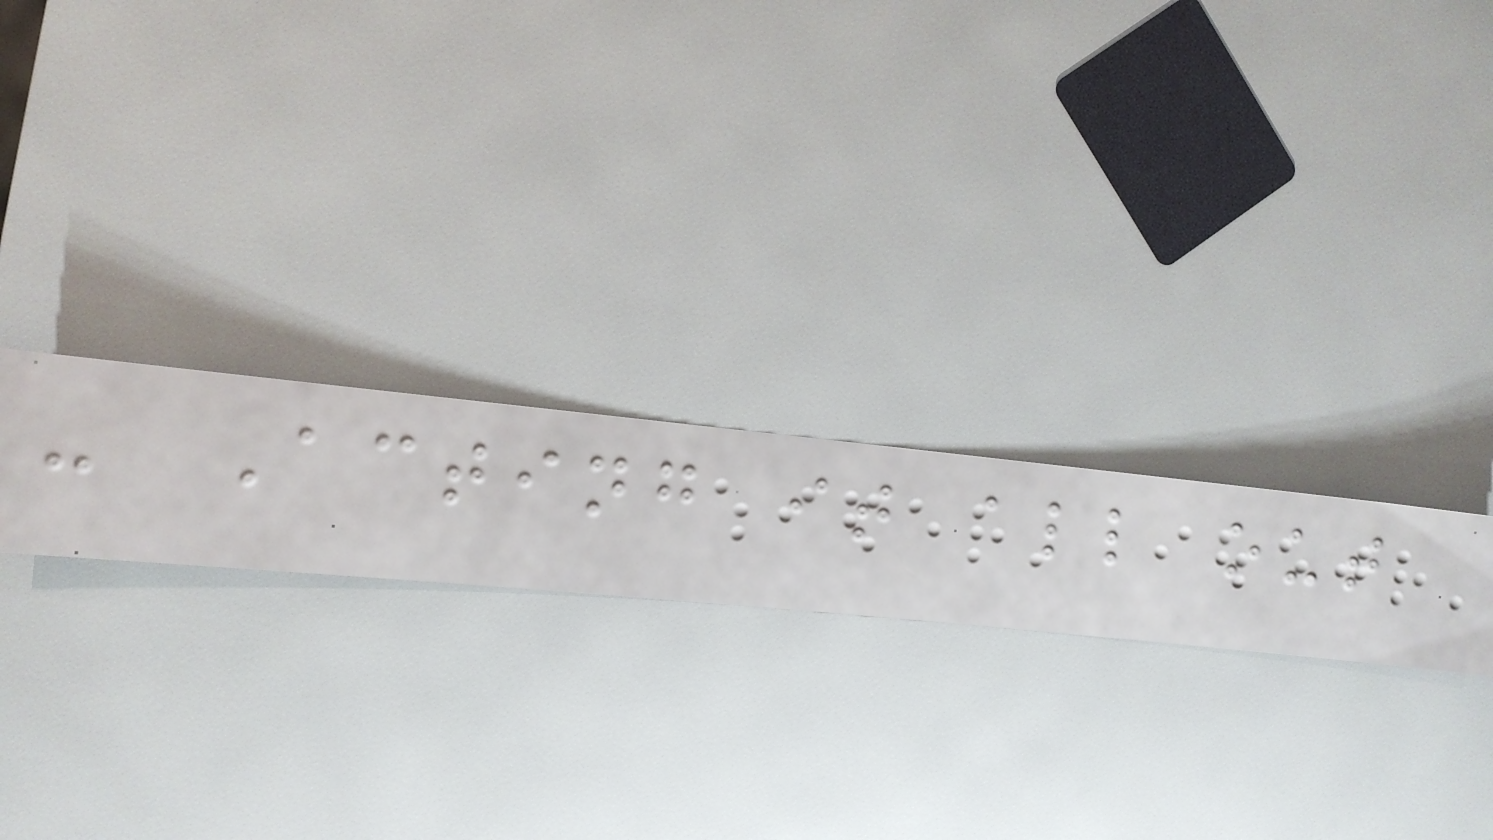- Acting it all out
